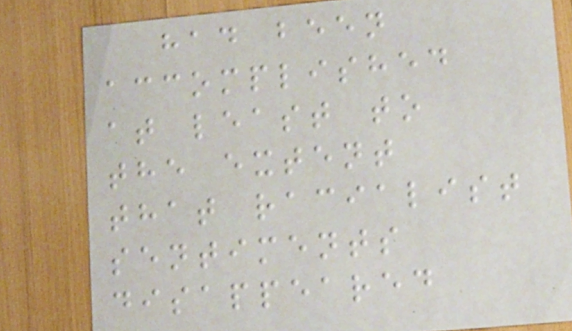had been
accomplished
at least to
the extent
that racialist
sentiments
disappeared
